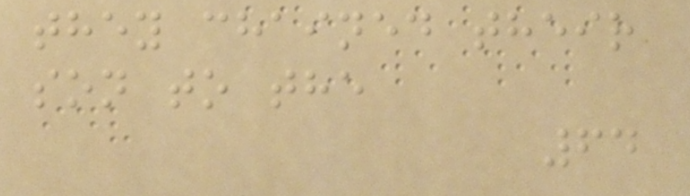they chained their
son to the
64
